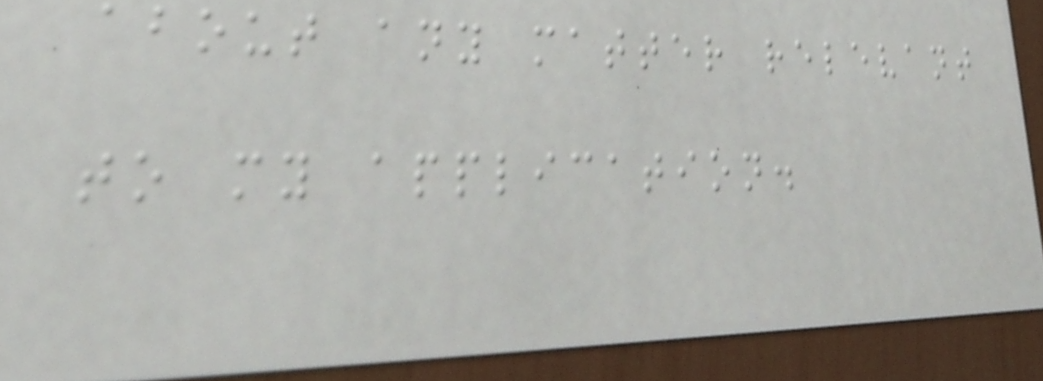about any matter relevant
to my application.
